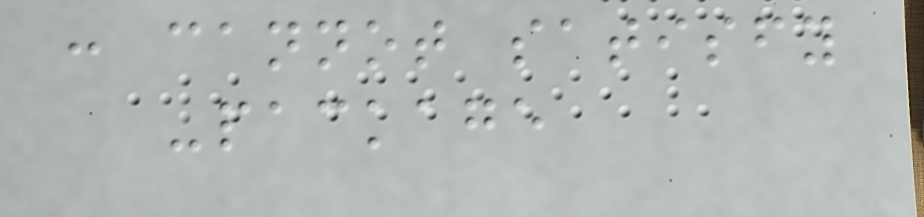: cannot satisfy
-package
